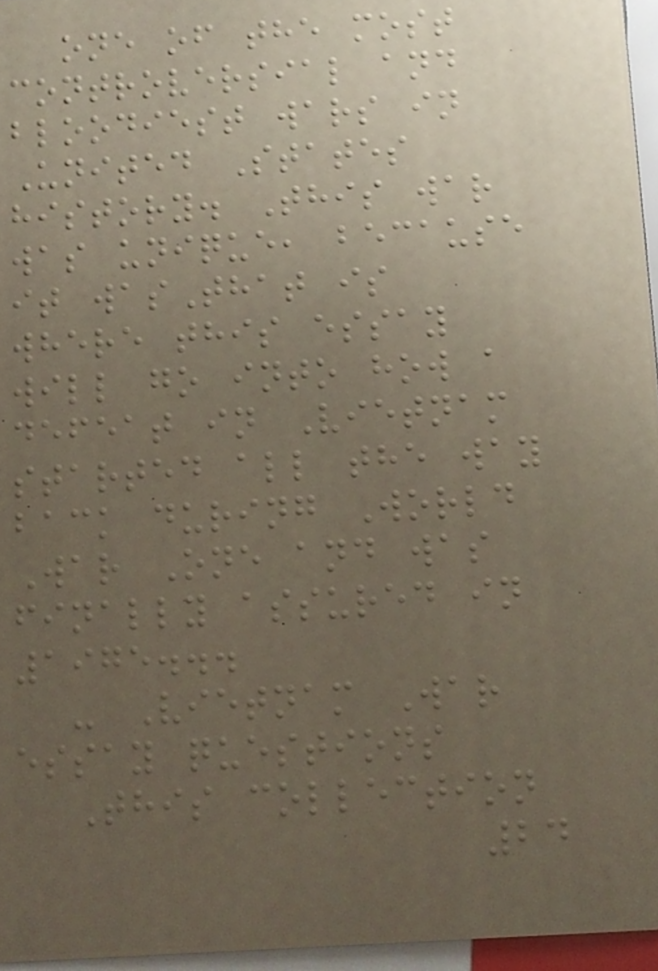one of the most
controversial and
bloodiest wars in
United States
history. This war
was unique, because
it wasThat is
where this essay
will go into how a
defeat in Vietnam
started all the way
back during World
War One and was
finally assured in
1975...
- Vietnam War
essay questions
This collection
24
